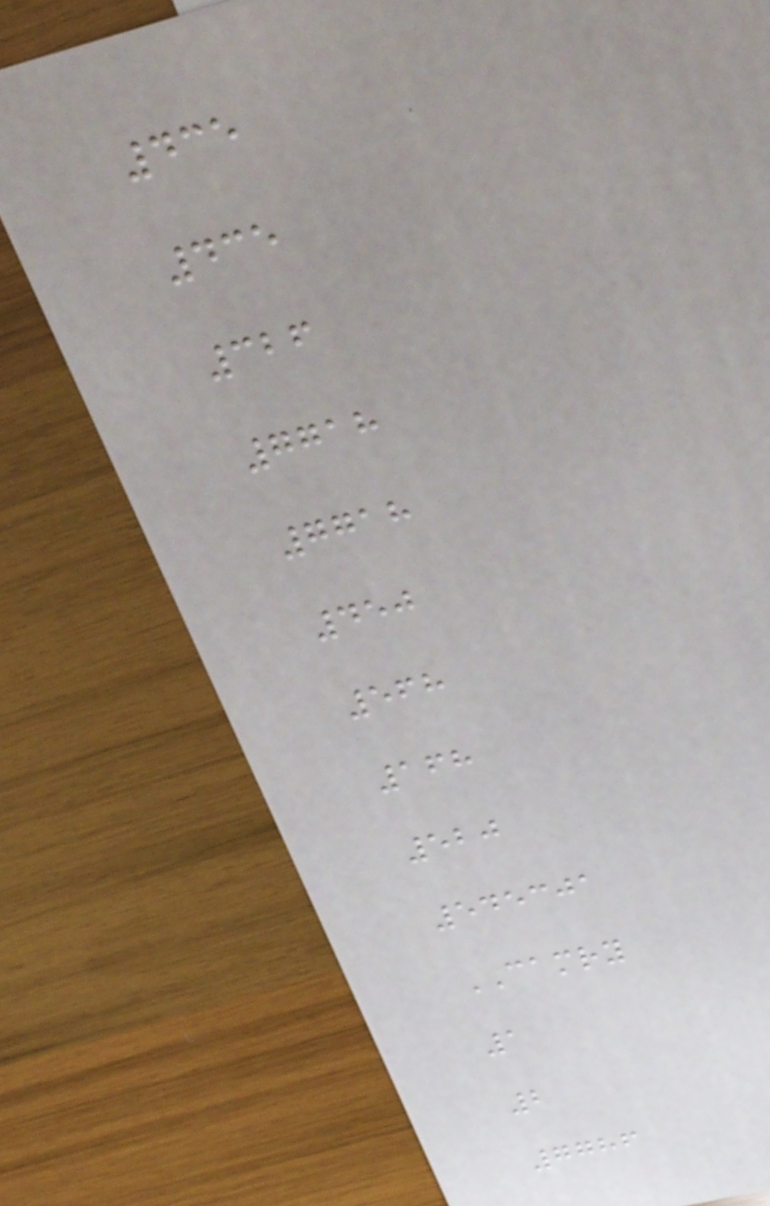435
435
326
7718
7718
450
568
168
520
545301
CAMRY
1
2
7786
